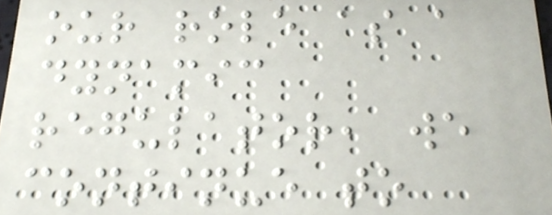our role as a
dynamic
regulator, we
continue to
